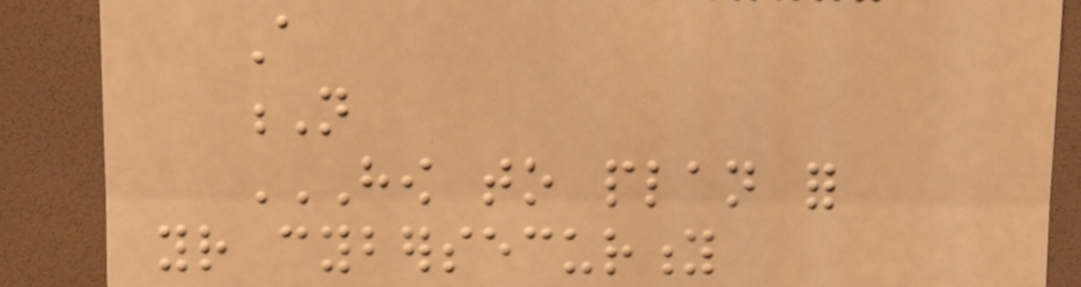A
N
HOW TO PLAN FOR
YOUR CYBERSECURITY
